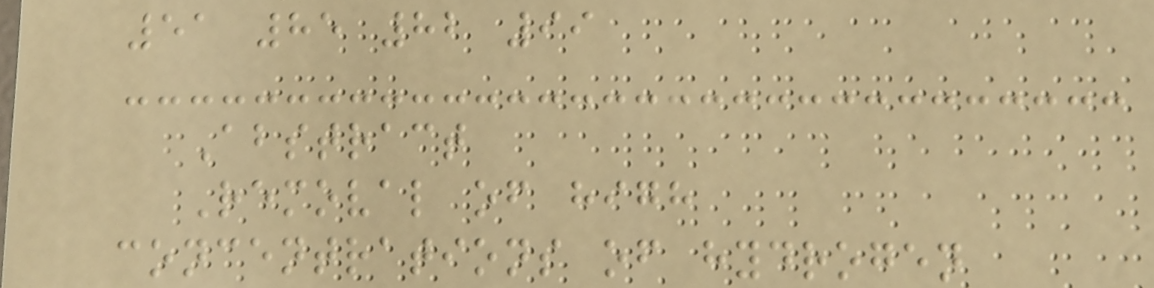51 85 82 99
Abstract
Removal of high
concentrations of hydrogen
